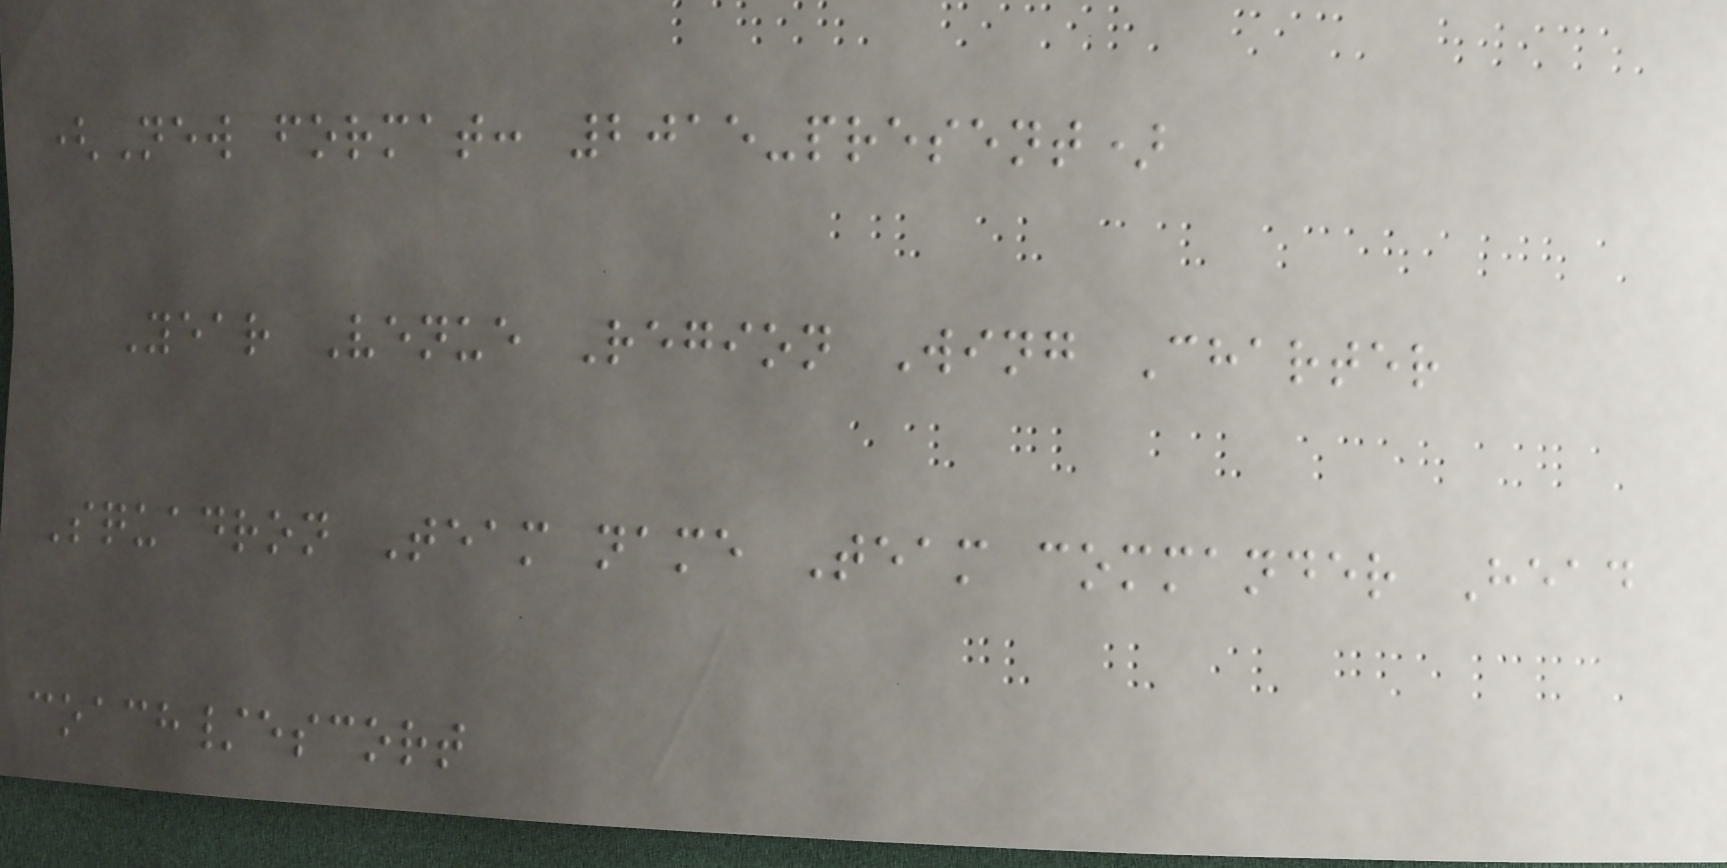(New format: 2015-present)
Year Venue Region Wing Charter
Squadron Team name Team commander Head
coach/escort
